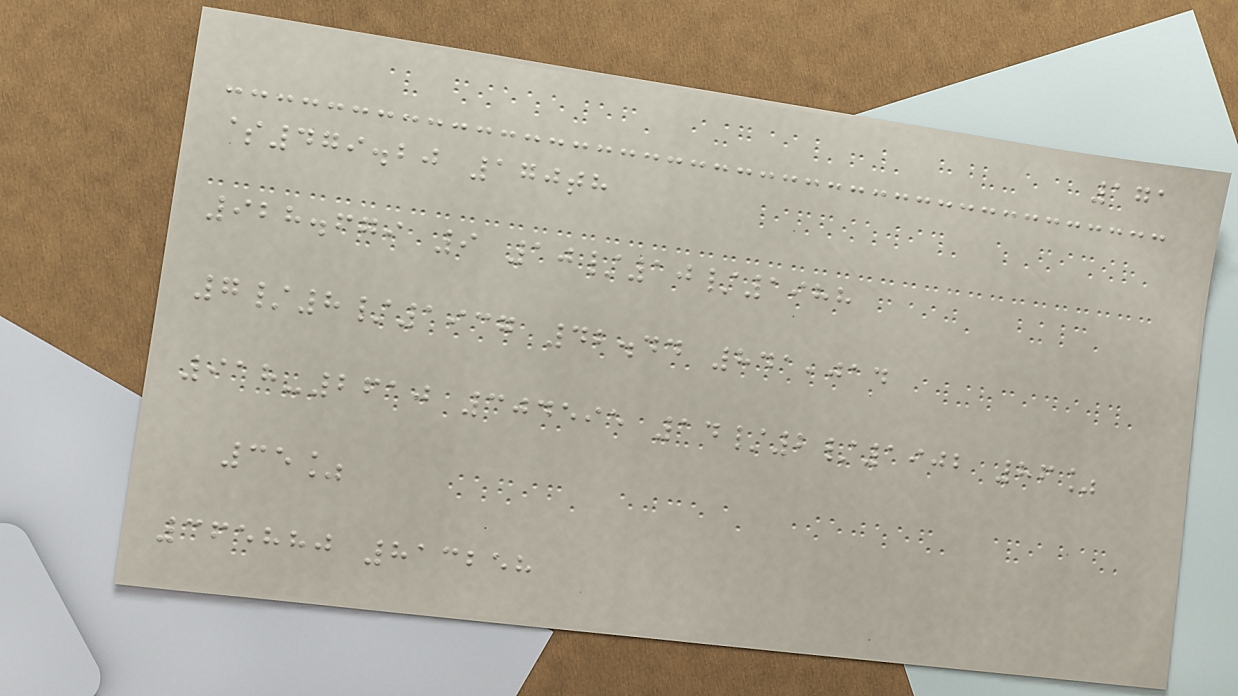171
$479.20 170th
928.679 9 10/10/1988
7/8/1937 42.44 841,014
918-2610 304595 14/2/1902 86%
35%
365880 813258
